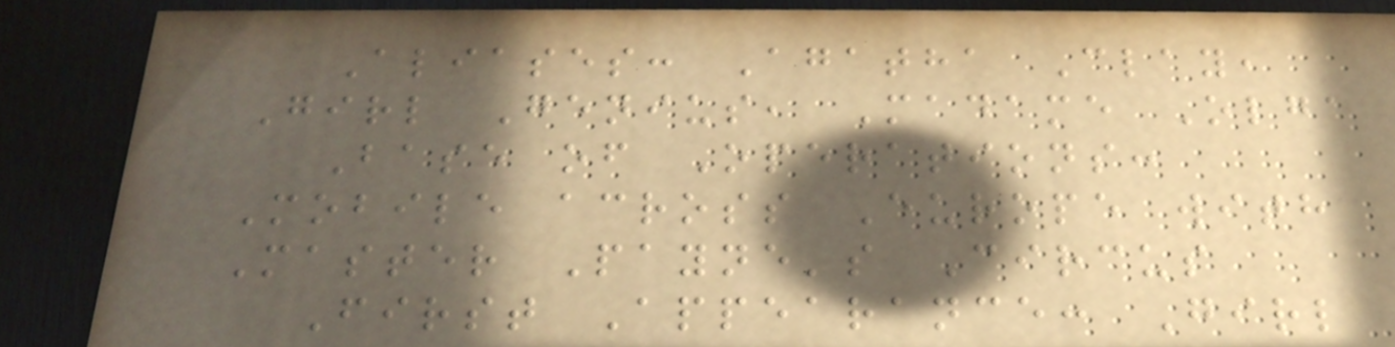Aliases: Agatha Clay,
Girl Genius, Madame Olga
Base of Operations:
Mobile across Europe with
Master Payne's Circus
First Appearance: Girl
